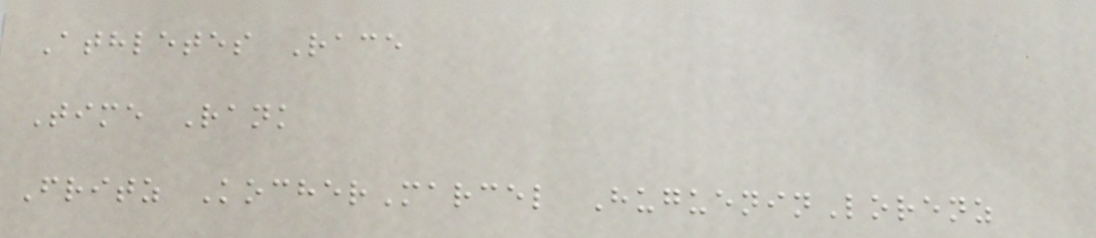Athletes Race
Time Rank
Fritz KocherMarcel HugueninLorenz
